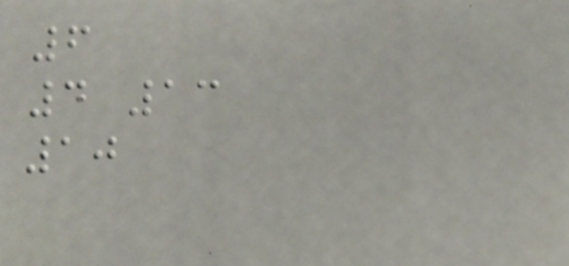6
4 13
10
